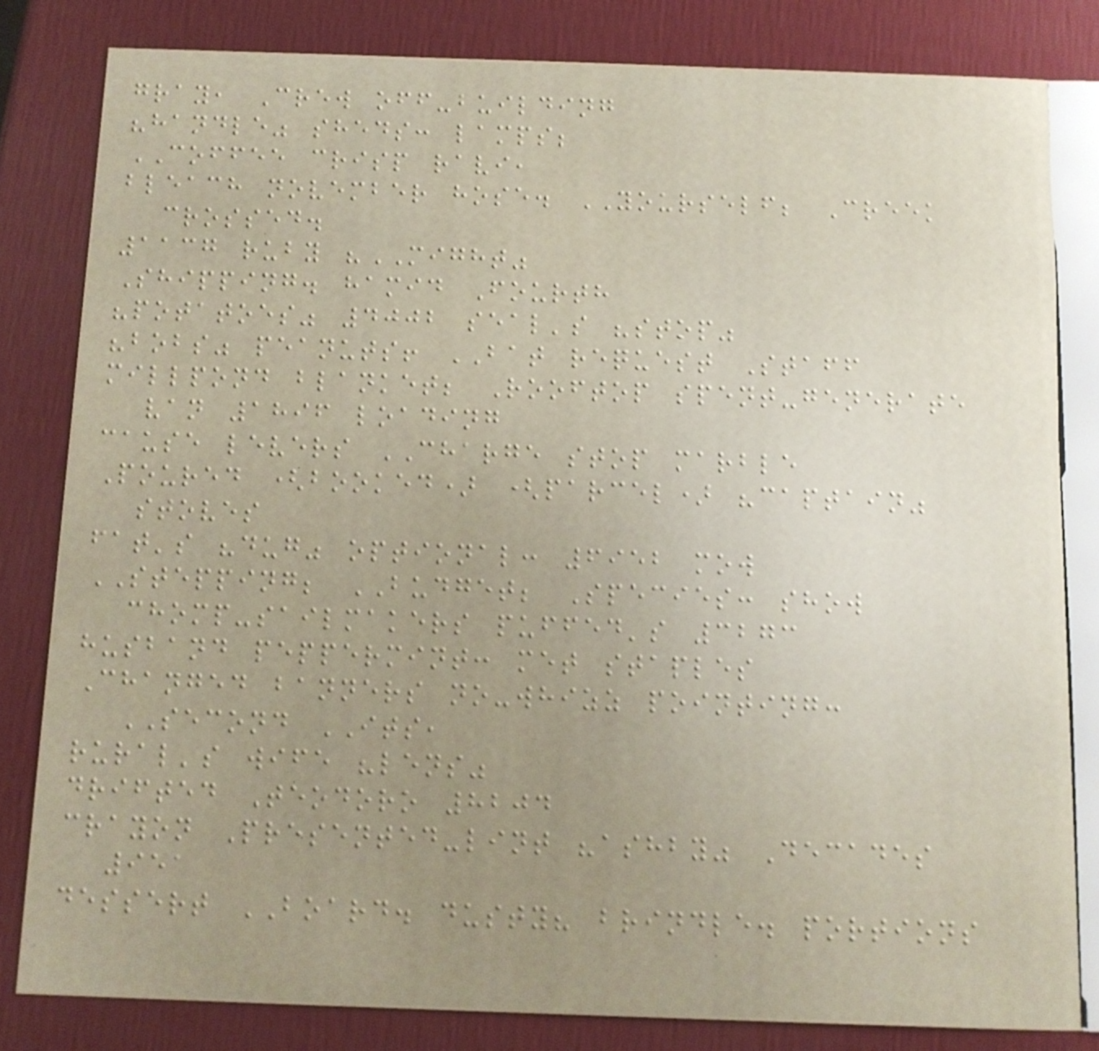gray, Crew off-building
"handle" sheds: lamps;
COFFEE crisp ravi,
bleach november hose. YOURSELF; Creek
crossed.
1137 ruby "MIGHT"
Shipping. hamid Fourth
"potatoes" 4002 seal's "stop"
"bobs" peanuts! BAT request Staff
millpond blanket; Rooftop spent-generate
van 1896 loading
cause levers CHARGE stop marble
Poured (booked) (parcel) "captain"
stoves
fat's "dug" optional: 6952 mow
STEPPING; BUDGET; Species: show
chomp-sailmakers puffed's 3273
husband peppermint: met staples
Changed banners no-whizz pointing:
SECOND ITS,
rural's wife "lens"
drifted Teodoro 8204
crayon Presented-lint "ashby" Decades
951
dessert BOARD. dusty? brindle. portions
